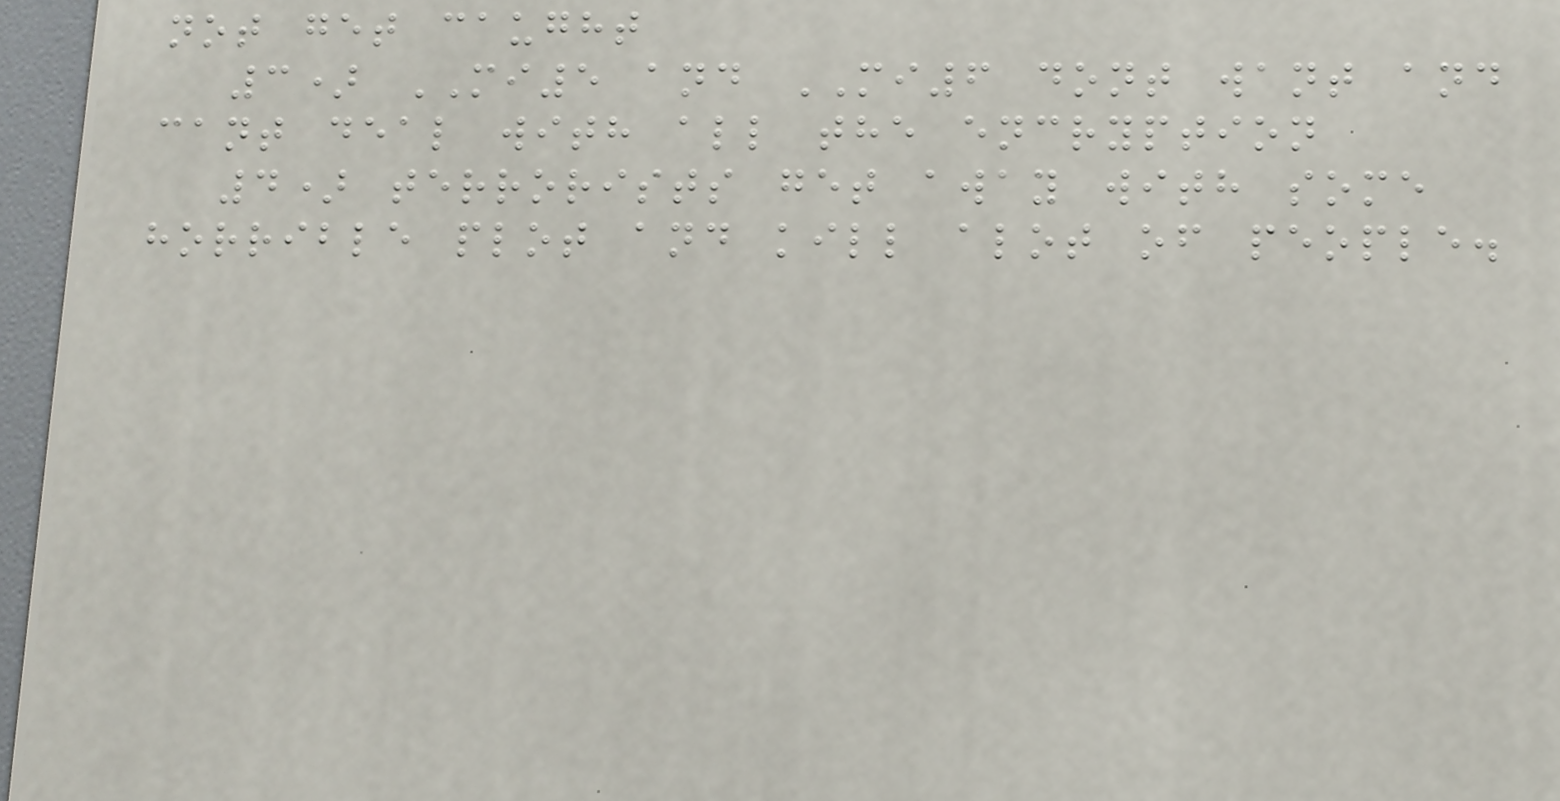not get caught
3) MI5 and MI6 dont want and
cant deal with all the encryption
4) terrorists get away with some
horrible plot and kill alot of people.
